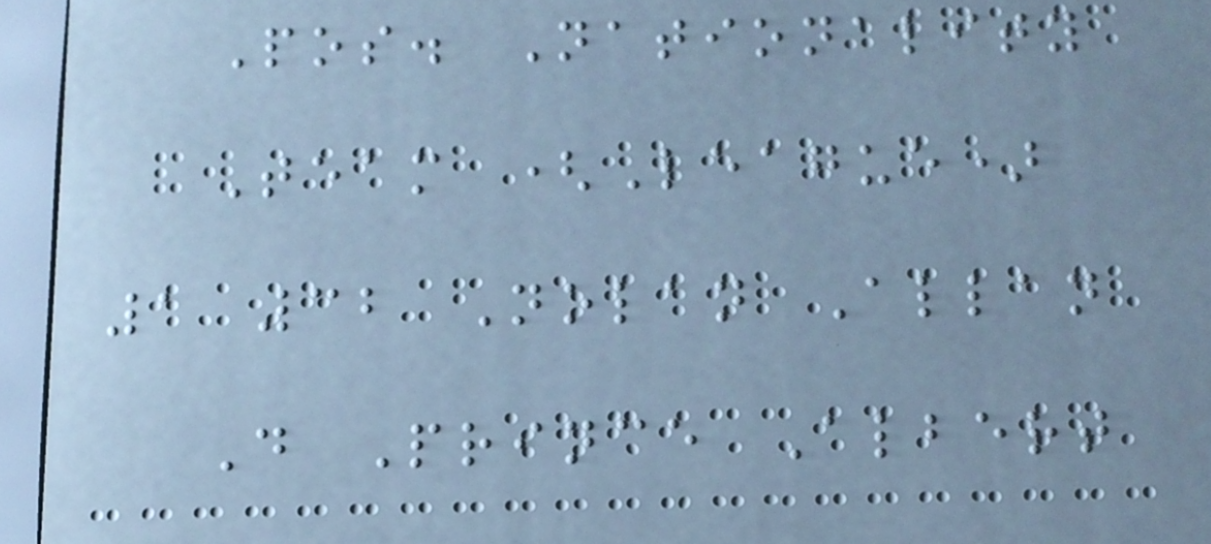Pos. Nationality
Team (League)
1 32 Nolan Allan
D Prince Albert
